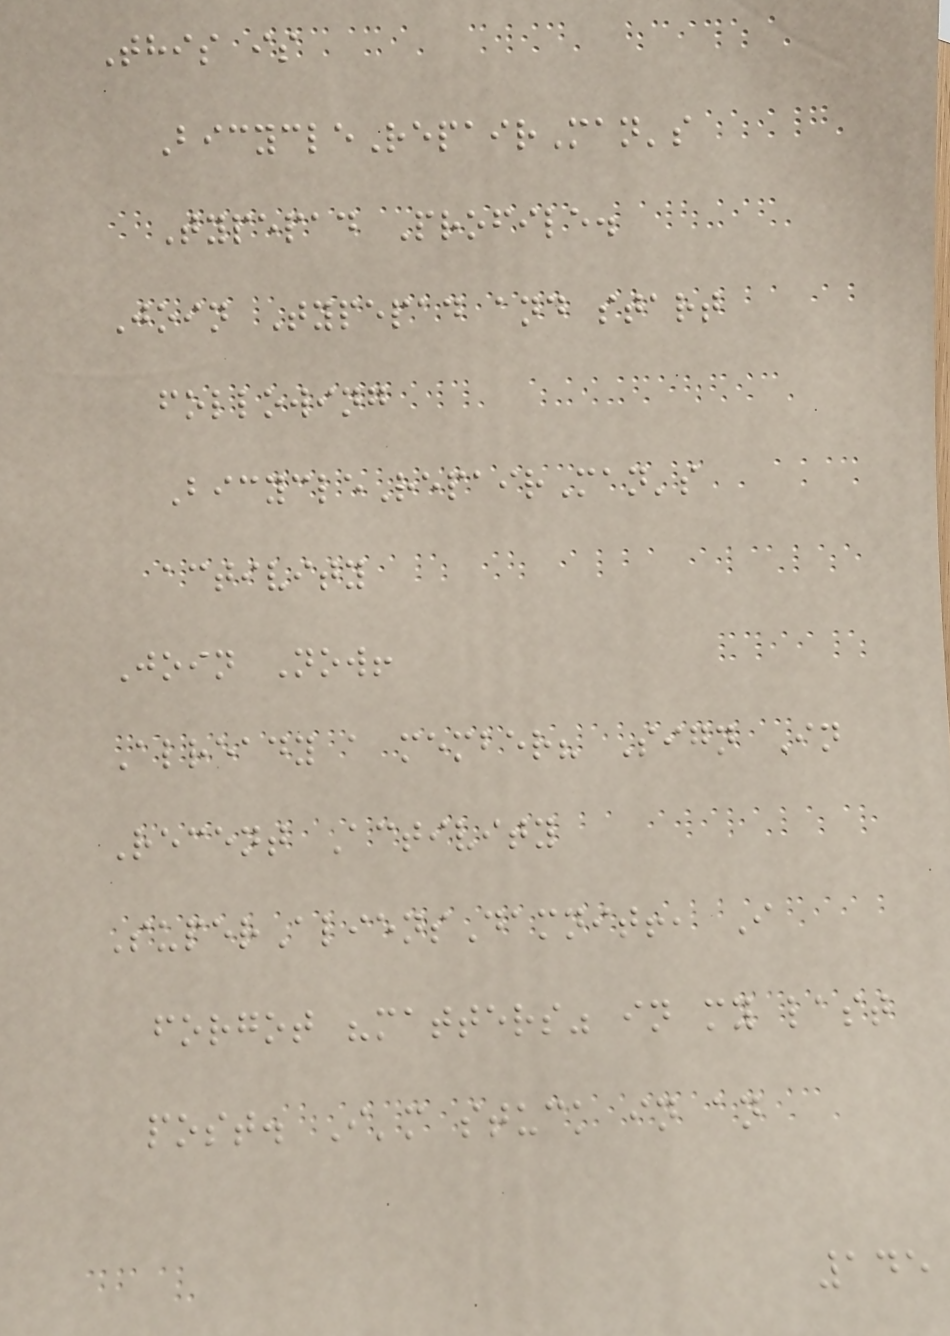This is
BicycleRepairMan's
Typepad Profile.
Join Typepad and start
following
BicycleRepairMan's
activity
Join Now!
Already a member? Sign In
Recent Activity
SuperAliensDamnit!, I
forgot "matters" in my last
post. I'm stuck in an
145
